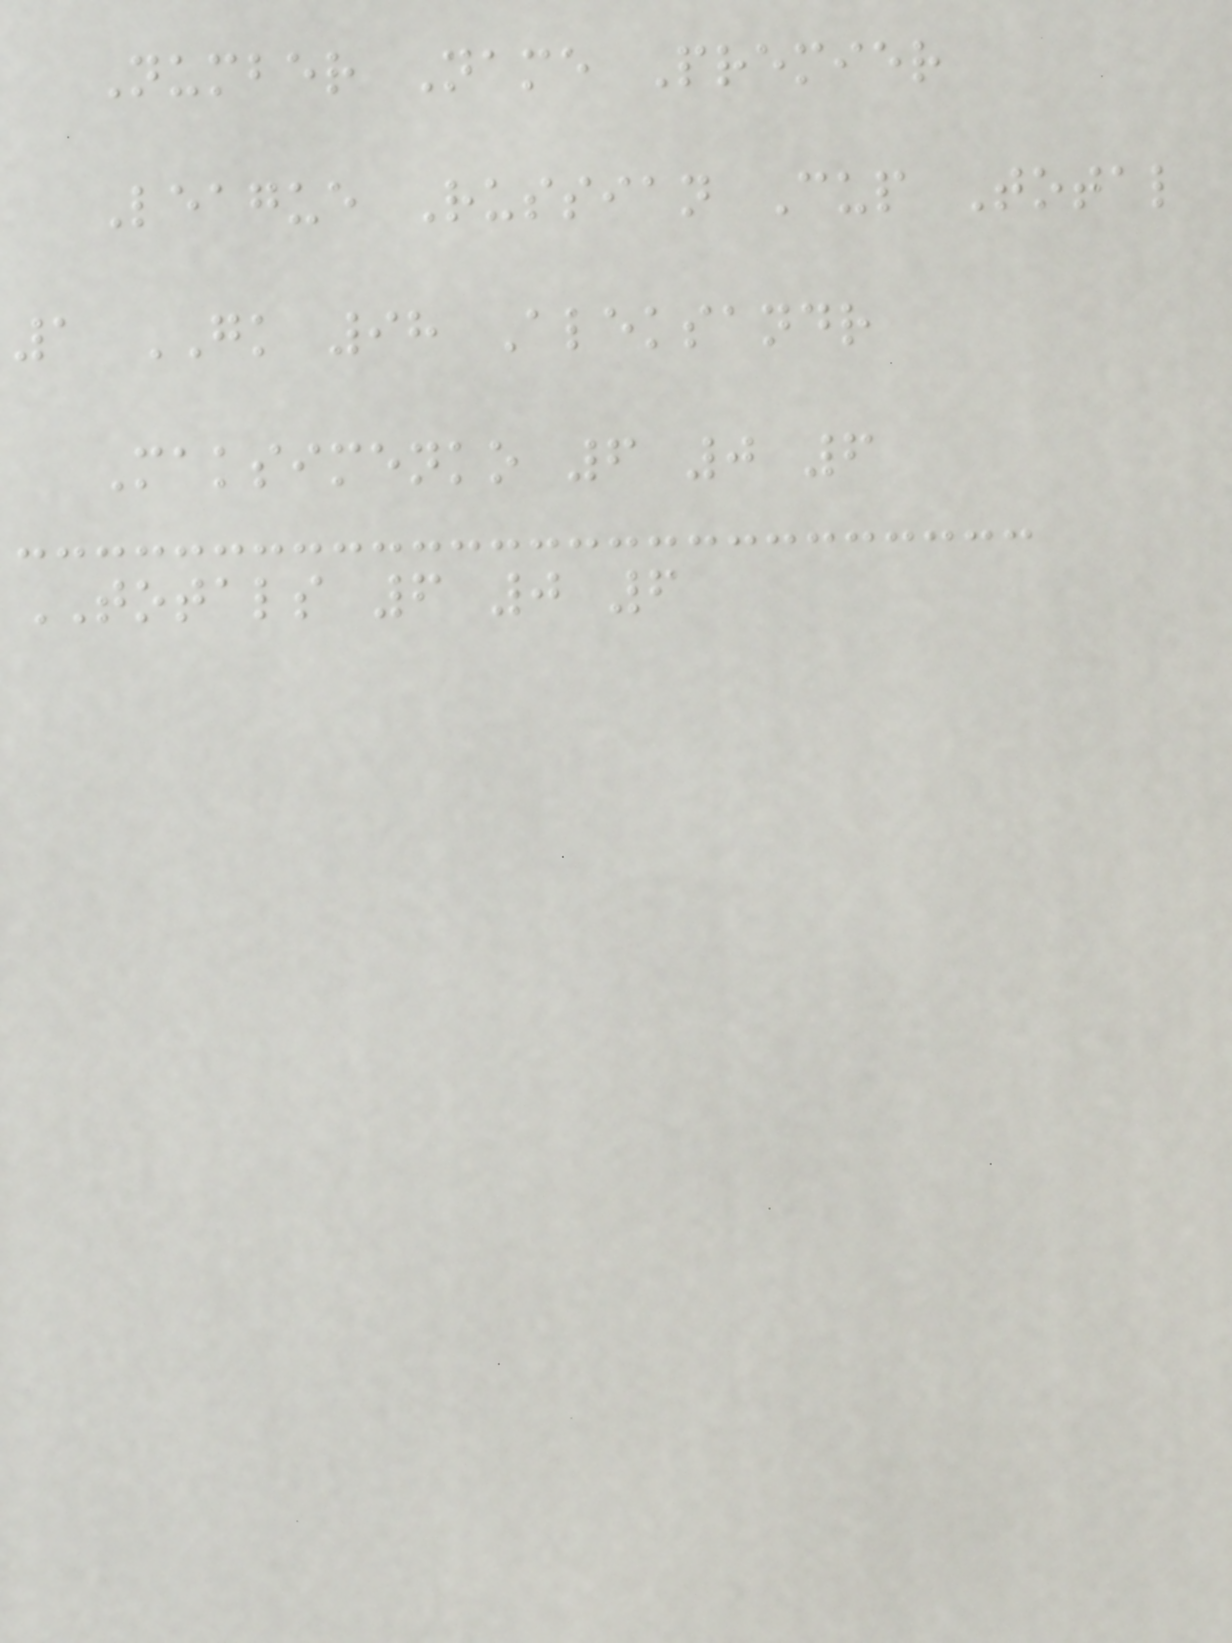Number Name Premier
League Russian Cup Total
1 GK 98 Aleksandr
Maksimenko 6 0 6
TOTALS 6 0 6
